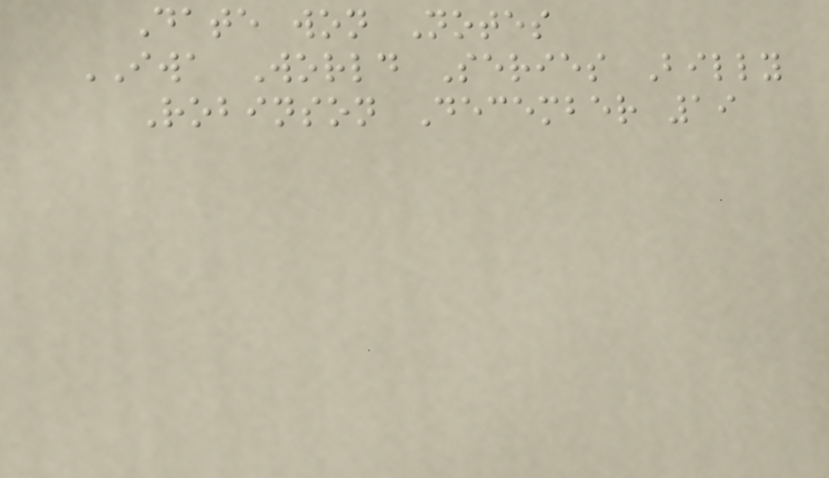Date won Notes
IWA World Series Billy
Robinson December 19
